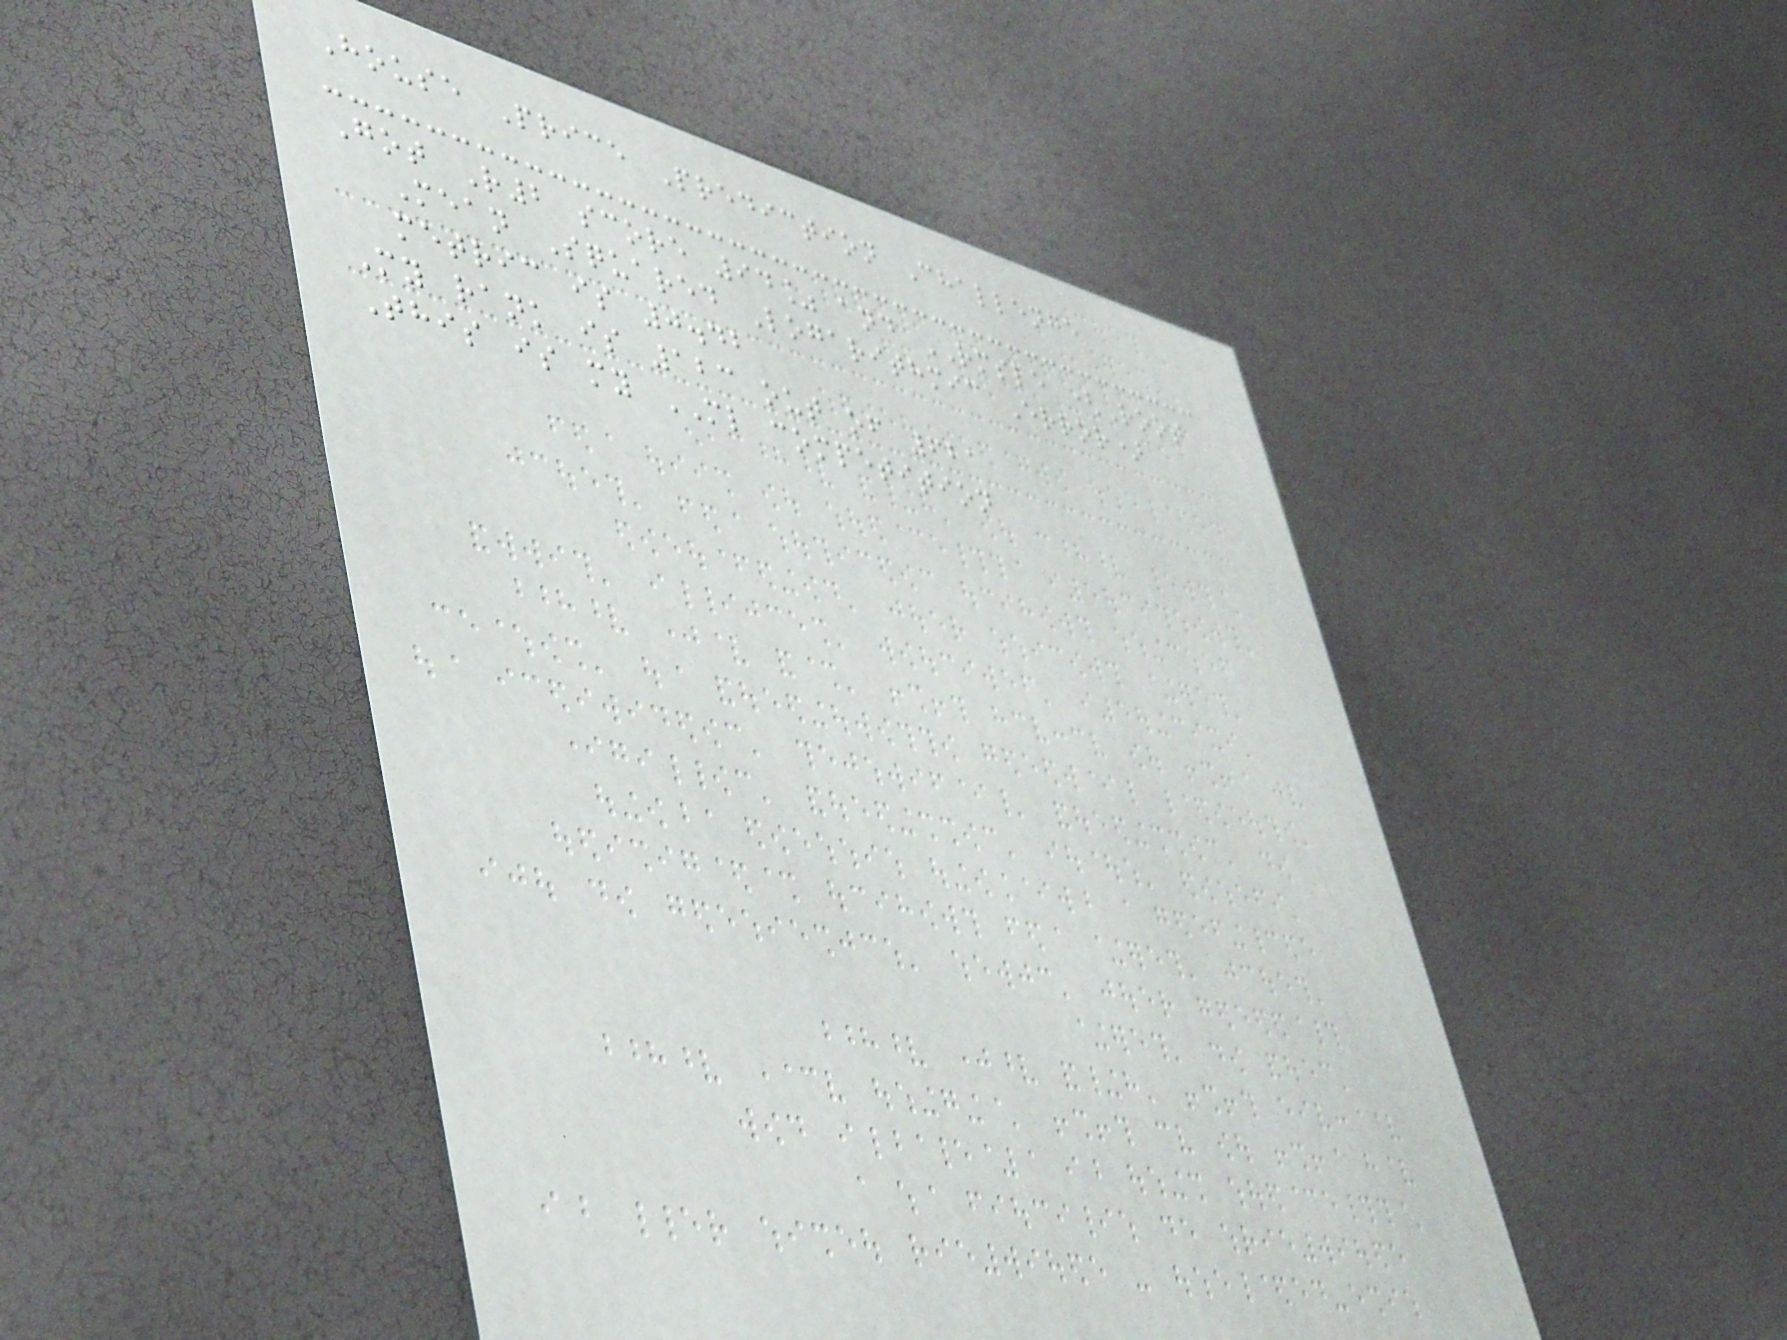House Price Prediction Challenge
Got R2 score 94% and RMSLE (Root
Mean Squared Logarithmic Error)
metric is 0.42
My rank is 123 out of 621
This is my ML competition
